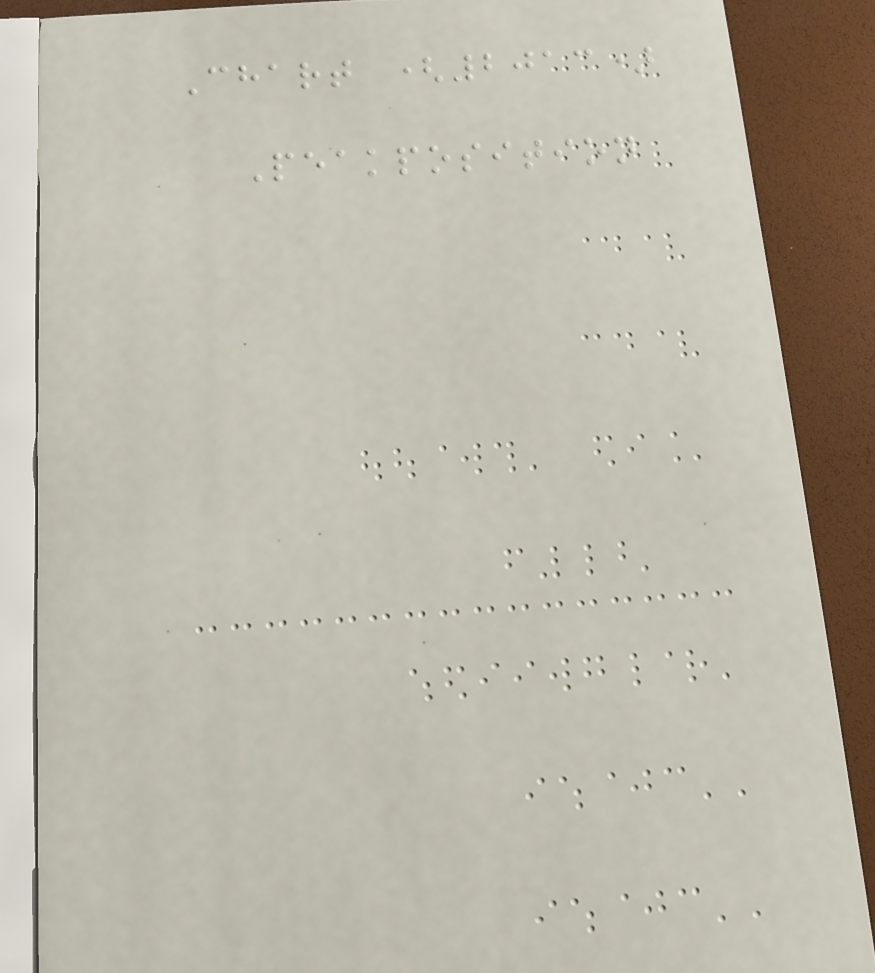Chart (2013)
Peakposition
